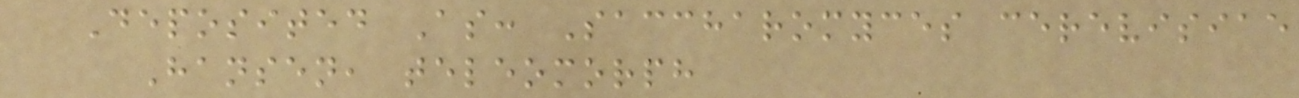Deposited As: Saccharomyces cerevisiae
Hansen, teleomorph
